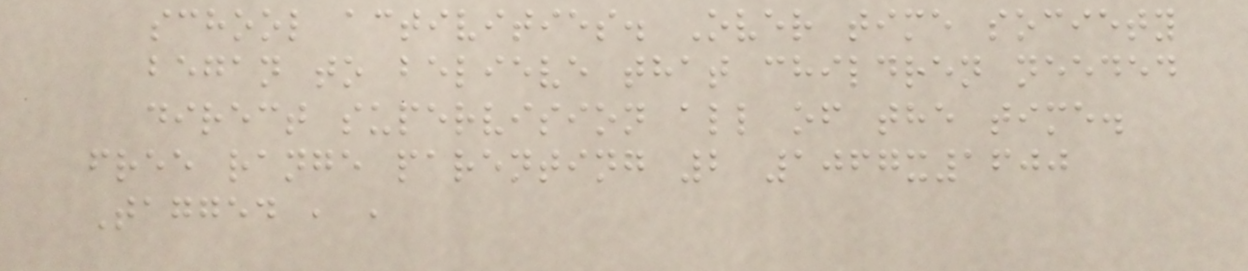school activities. Over time society
began to believe that children needed
direct supervision all of the time.
free range parenting 2 1067x1600
Tagged , ,
